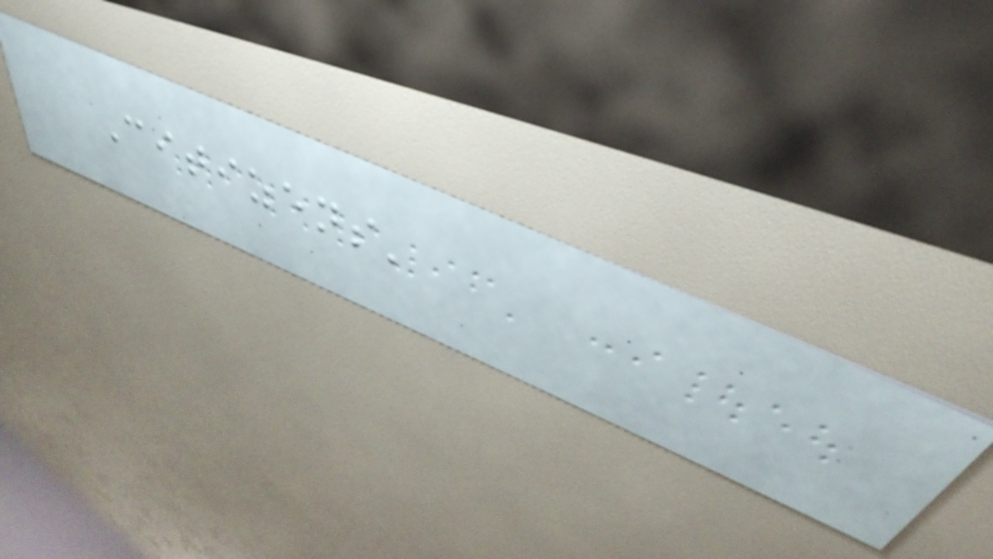Citizens'
